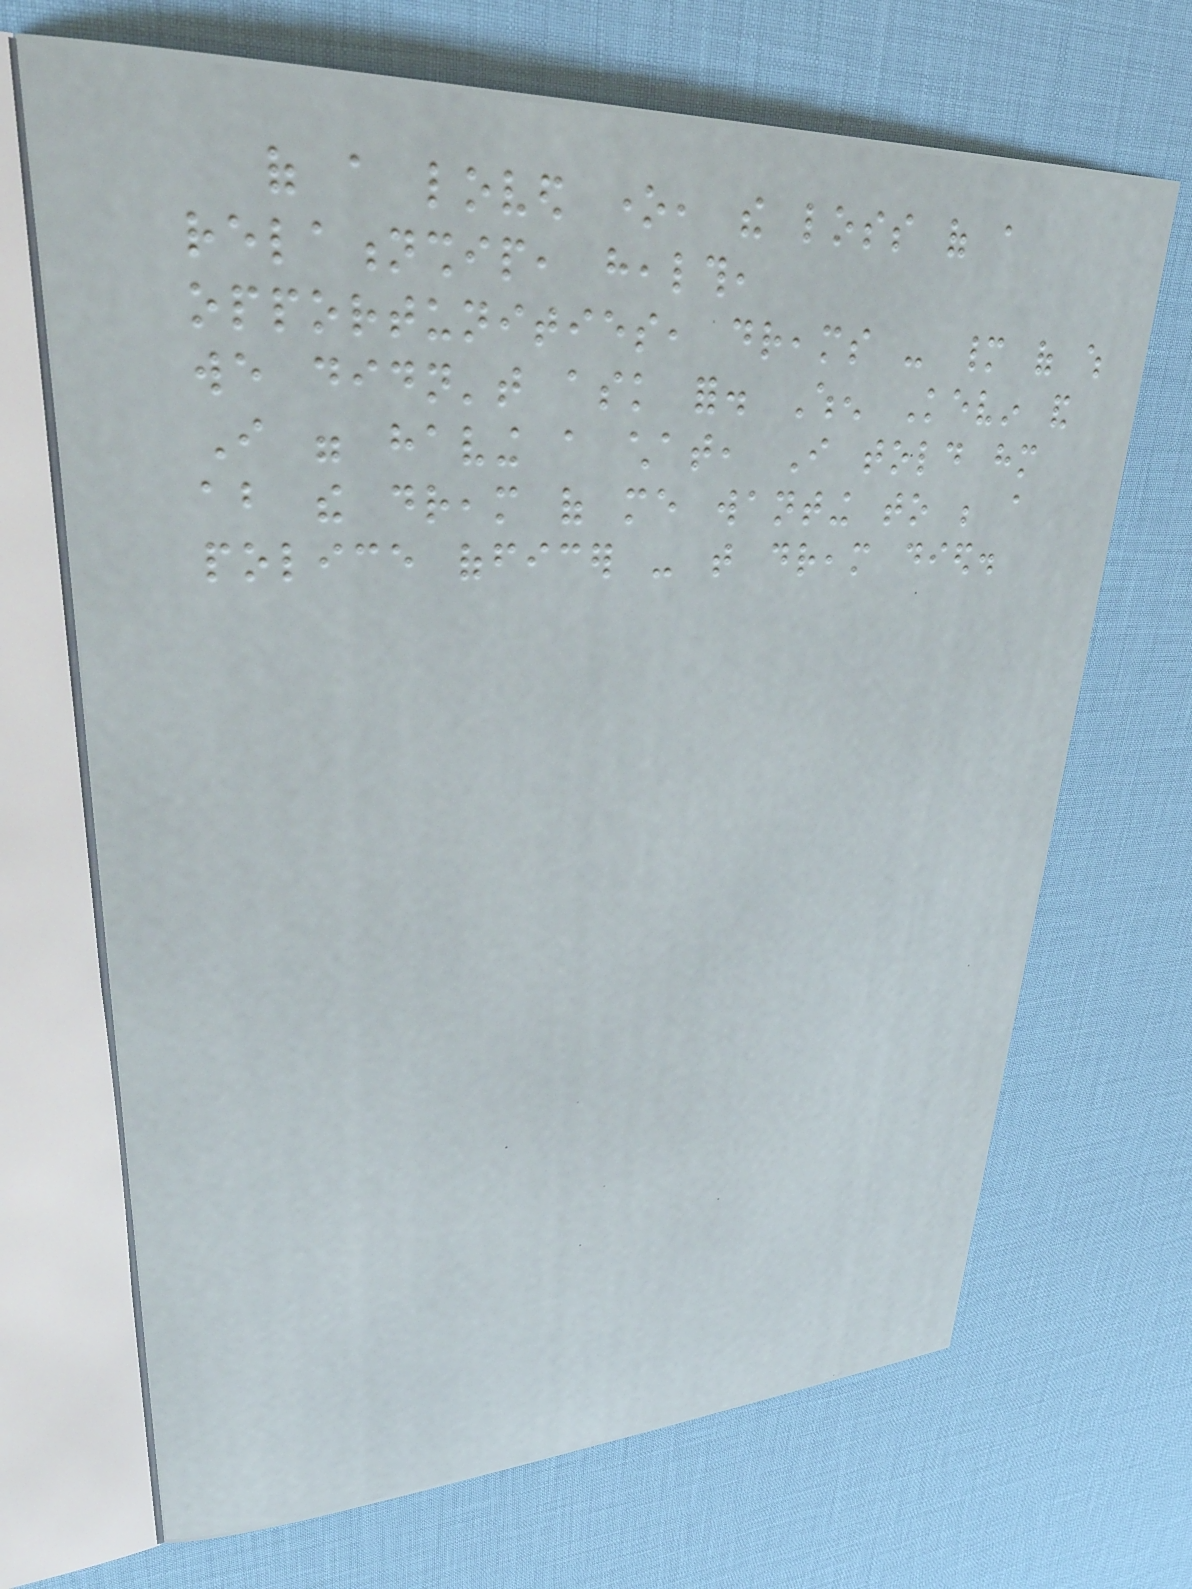of a loved one, the loss of a
relationship, health,
opportunities, dreams - many of which
we didn't ask for. When Kevin and
I were having a chat, I told him
about the dream of me wanting to be a
police officer - that dream died.
